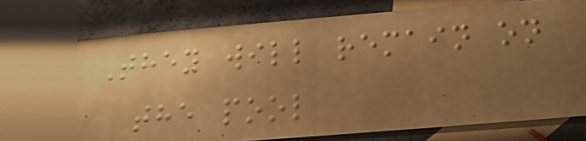They will remain on
the pool
